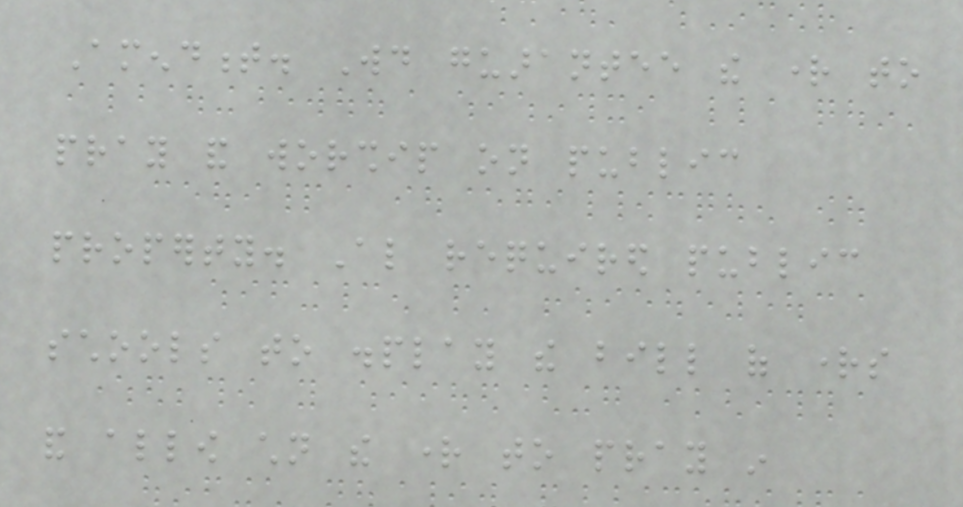Amendment. Would guarantee the right to
pray and worship on public
property. Also required public
schools to display the bill of rights
and allow children the right to pray in
